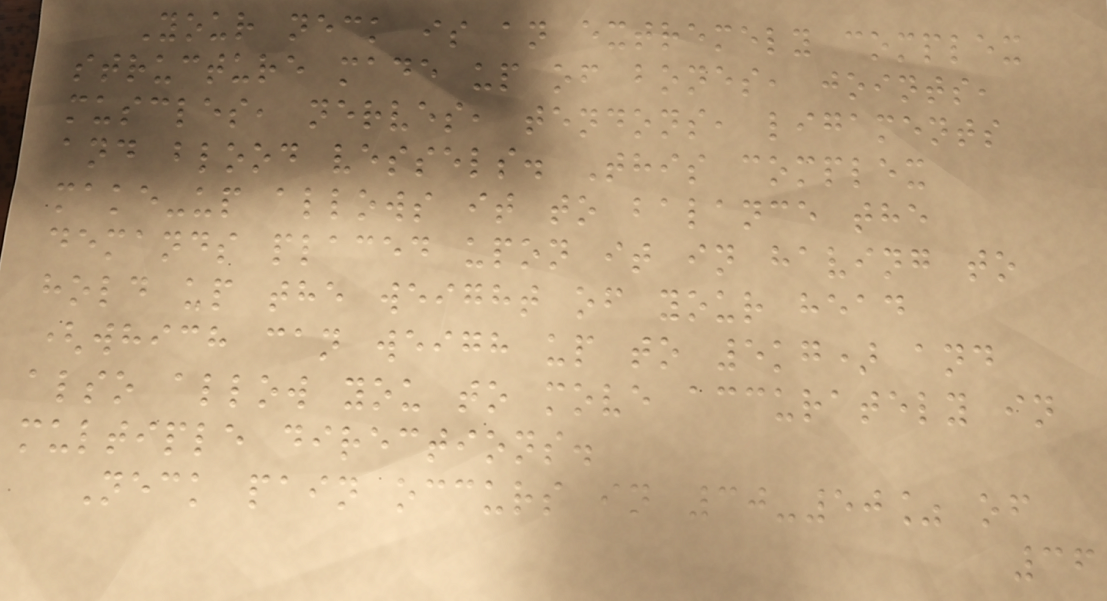Your neck is an extremely complex
structure made up of bones, joints,
muscles, nerves, tendons, ligaments
and blood vessels. This complex
make-up allows it to balance the
demands placed upon it in having to
hold up the weight of your head
(which can weigh up to 5kg) and
also allow you to move accurately in
multiple directions.
Neck pain occurs in 30-50% of
36
